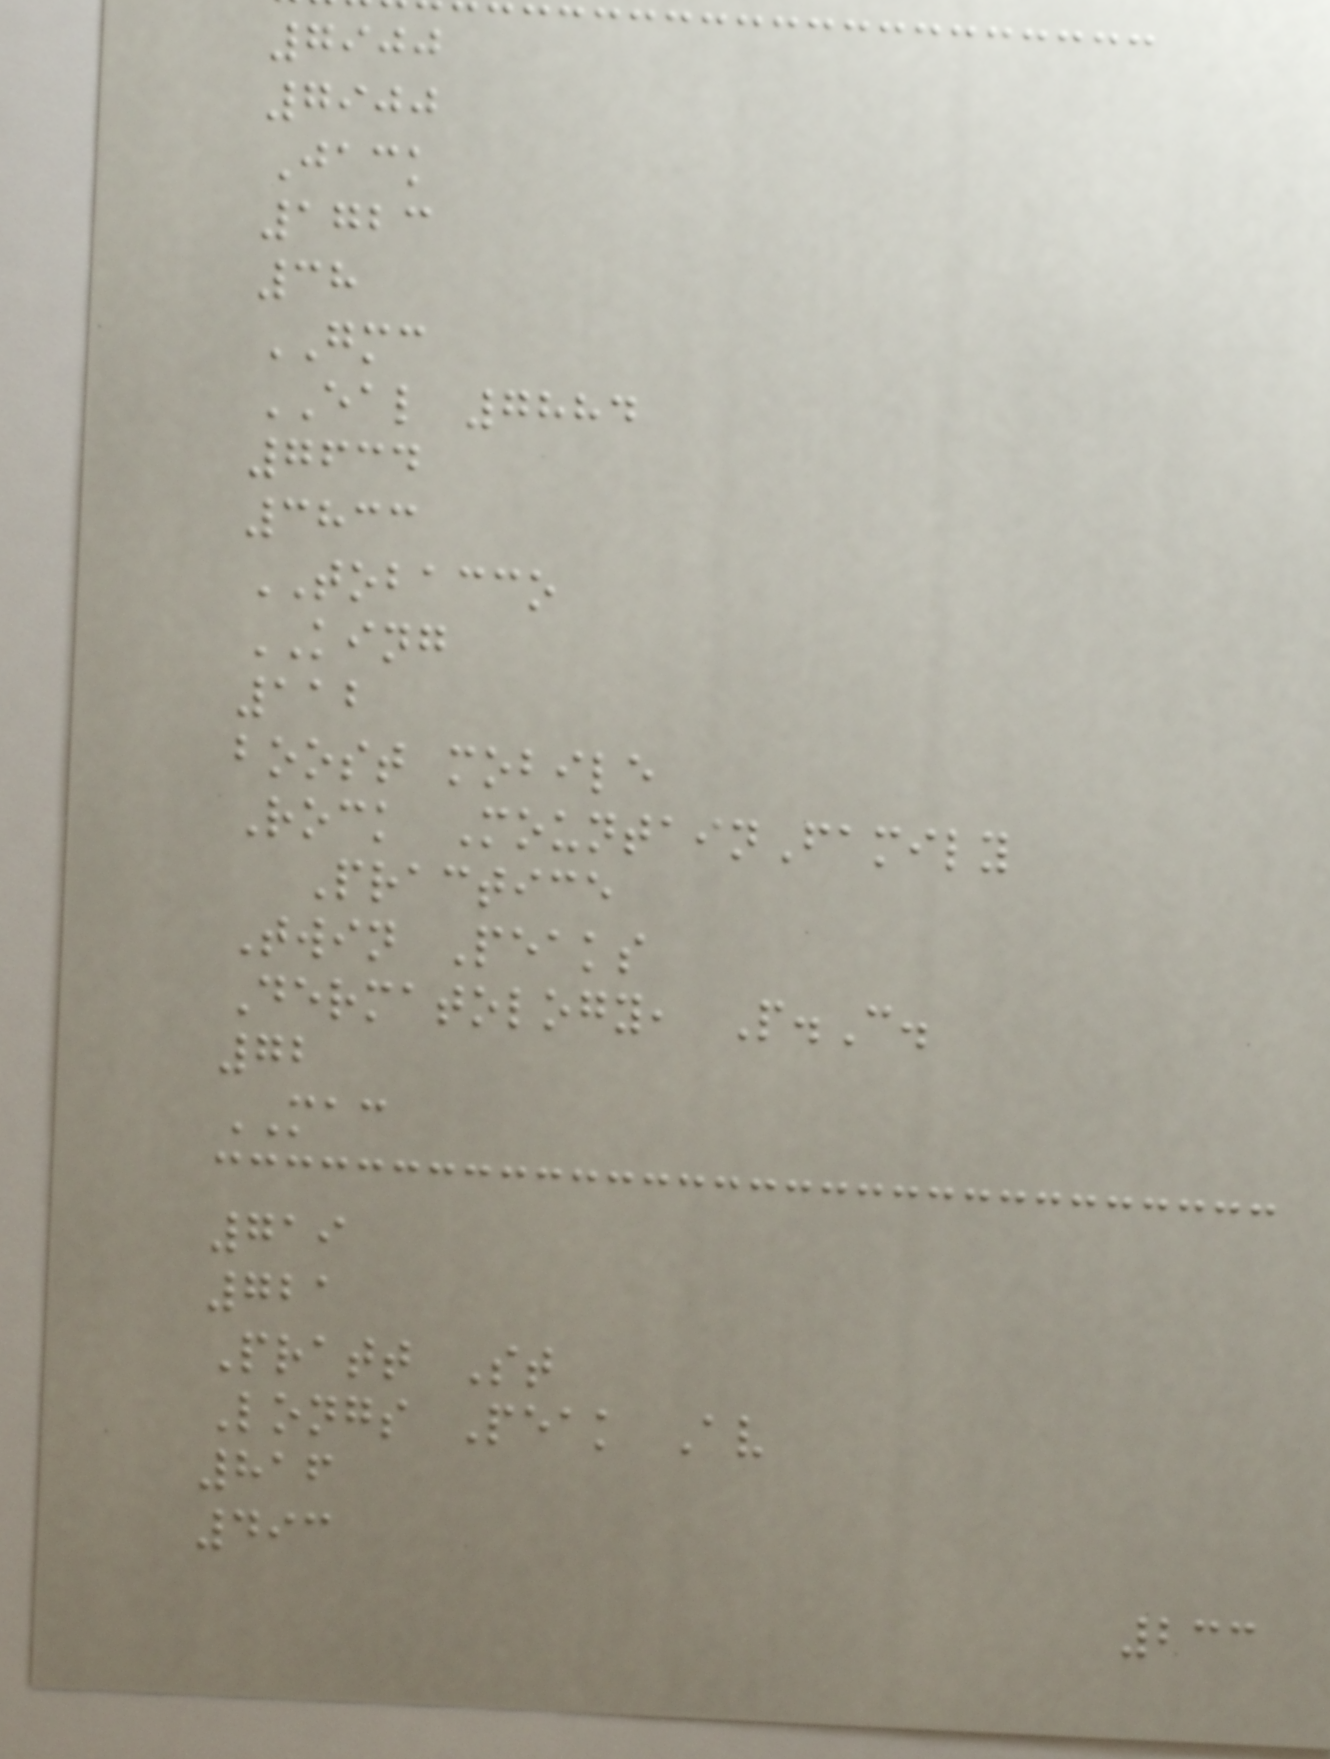7900
7900
Jack
1723
38
GMC
EAL 7884
7634
3833
TOBACCO
KING
112
boost mobile
Rock MountainFamily
Practice
Twin Peaks
Dermatology, P.C.
72
MAC
719
721
Pratt St
Longs Peak Av
816
493
233
